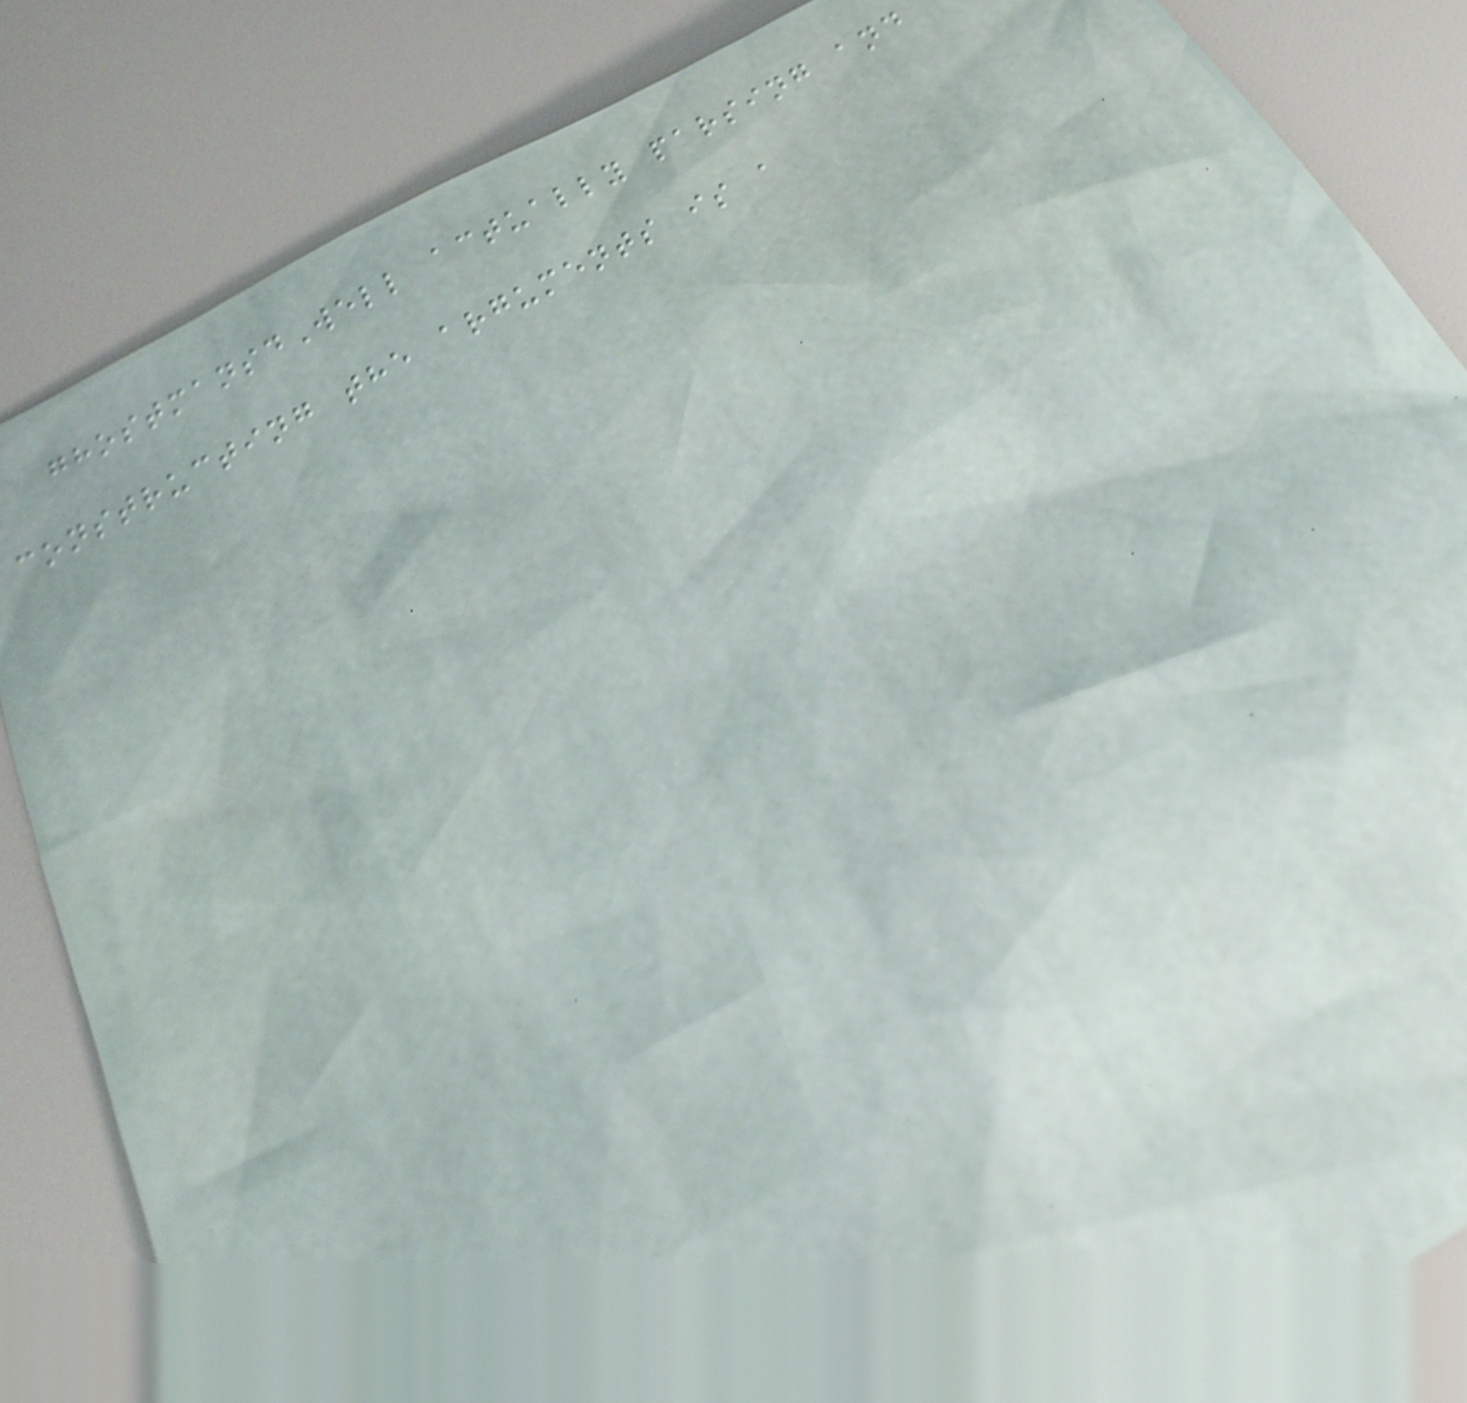ghostmansdWell actually parsing and
constructing the arguments is a
